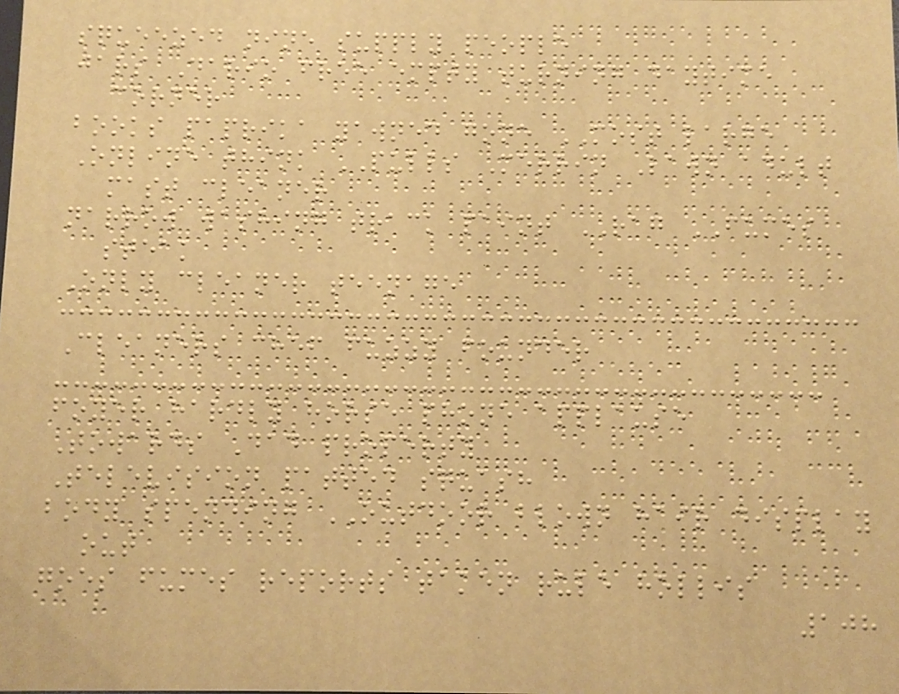squeezed nine supply people
jars Dario free empty turning daytime
corner
books paprika yawned gone MOST large
Online think PULLS Merrin Lawn adult
mast cleaner
narrow washing track paint RAG FUMES
steak
Only cleaner teenage
Cleaners chef fuzzy founder
foyer hardly horse phone applause
Towards Dad property
Television patted squash
body spending OUTDOOR blown hair display
out
goes fumes reports taken rule hollis
108
